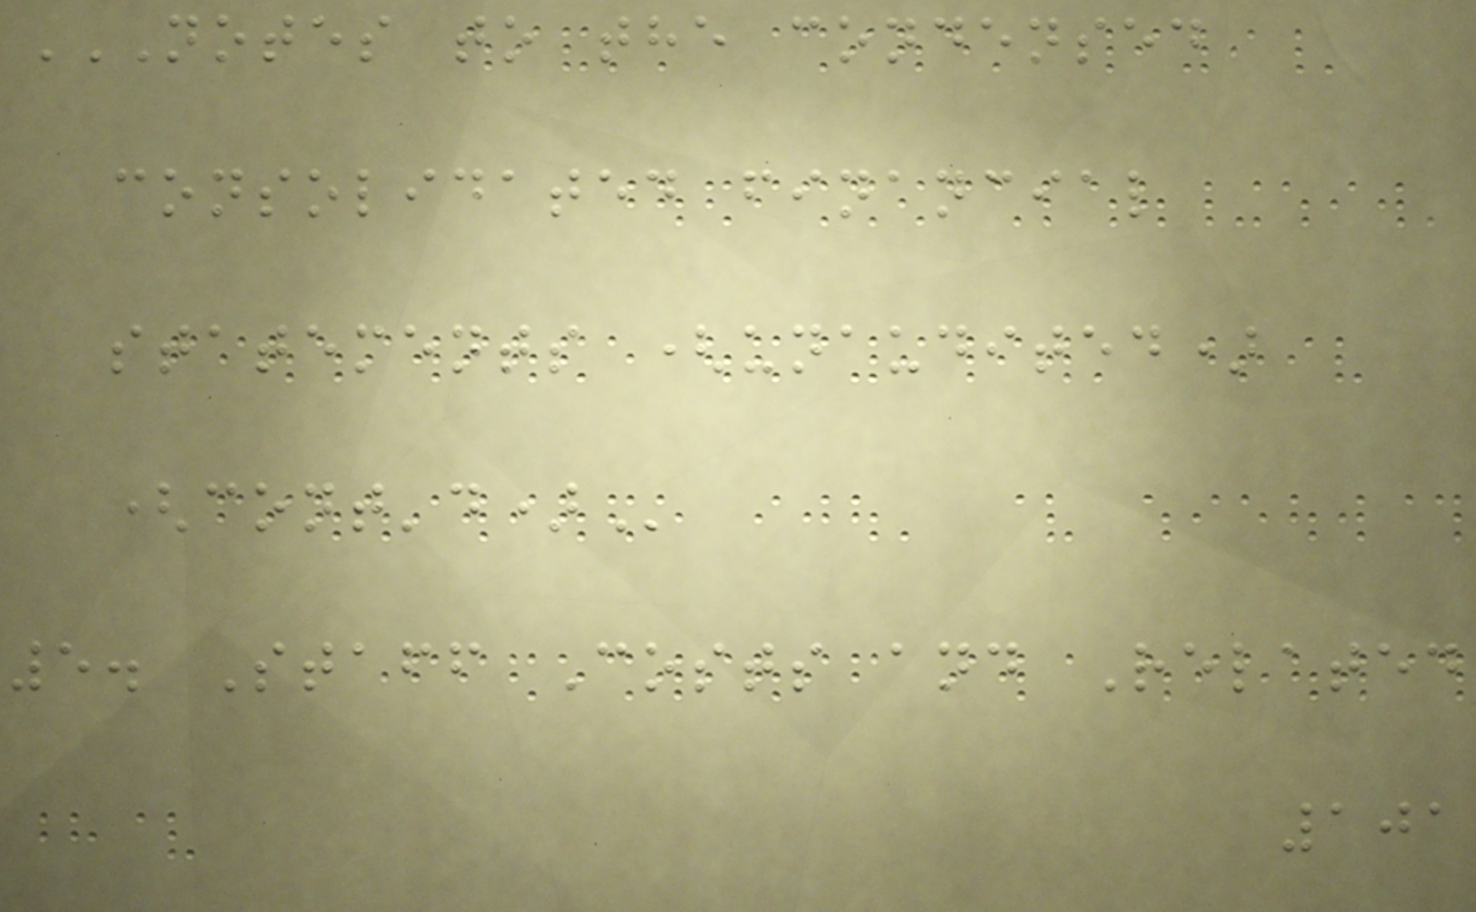NOTES TO THE CONDENSED
CONSOLIDATED FINANCIAL
STATEMENTS (UNAUDITED)
(CONT'D)
5. Staff Costs and Related
101
